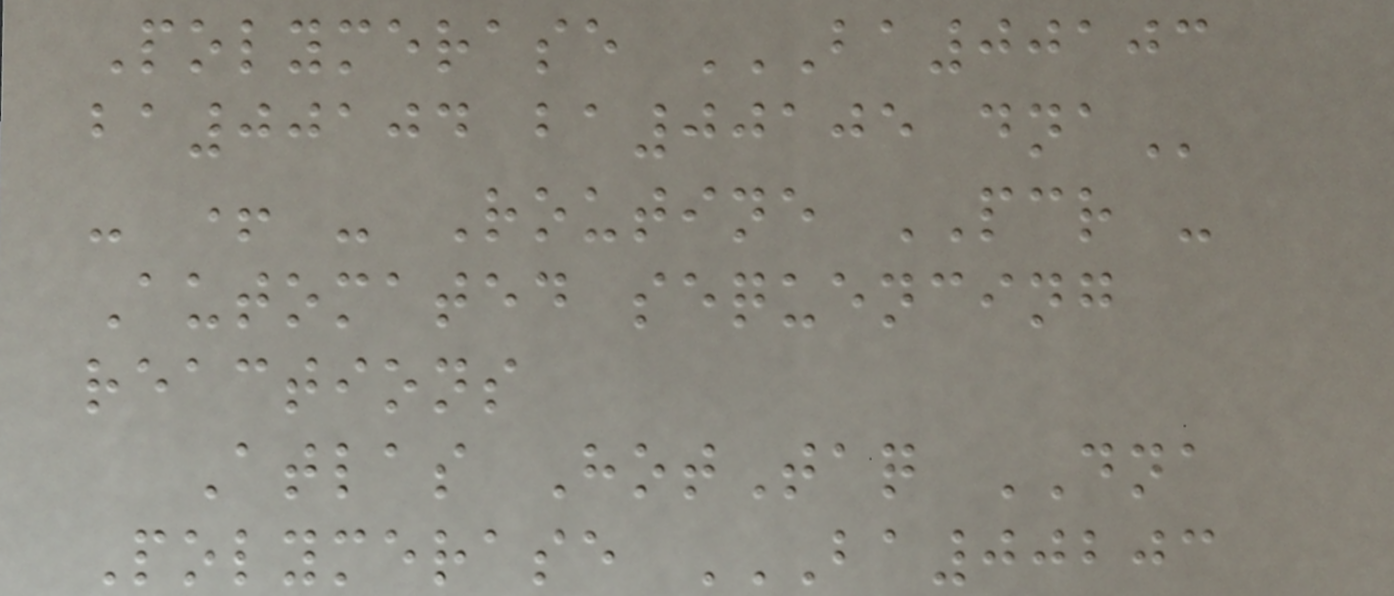Polymerase BA00103
BA00104 BA00105 DNA
- + - Routine PCR -
Automated sequencing
reactions
Atlas HotTaq DNA
Polymerase BA00203
